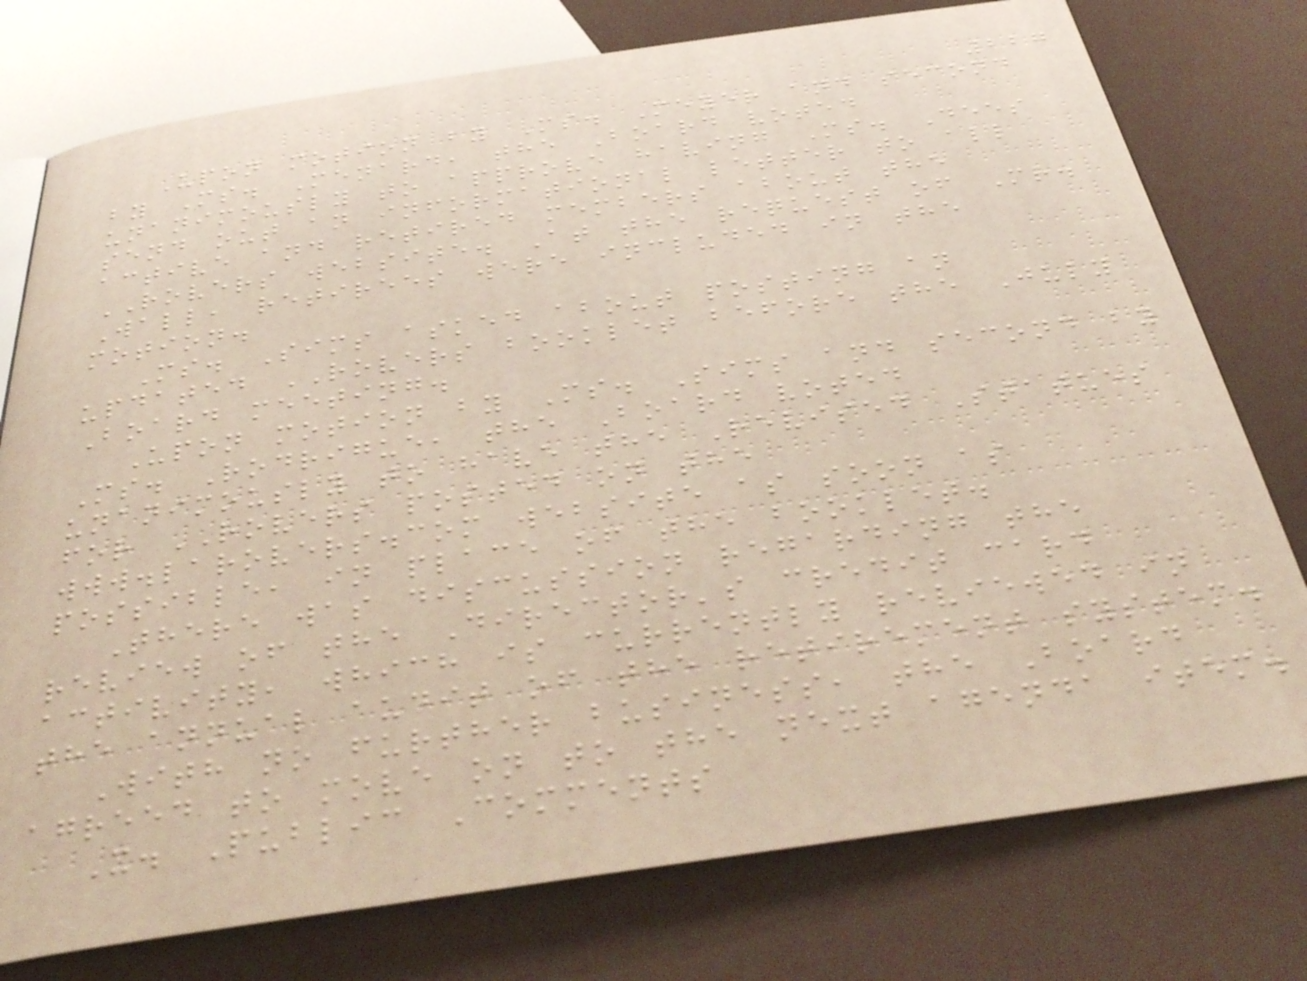227
Upon motion by Ms. Meyer and second
by Ms. Menard, the Board voted
unanimously to approve having Ms. Dees
send out an informational letter to all
active and retired members about the
ROVERS website. At the request of Mr.
Wall, retirees were included in the
motion.
Ms. Sims asked about posting an
updated ROVERS booklet before the July
Board meeting.
Upon motion by Ms. Sims and second by
Ms. Rodrigue, the Board voted
unanimously to have the Revised Statues
for ROVERS posted on the
www.larovers.com website as soon as
possible, in place of the booklet.
There was discussion regarding the
review of the Director's credit card
activity, which is currently reviewed in
the annual audit of the retirement system.
With no further business, the Board
agreed to move on to the next agenda item.
X. Public Comments
